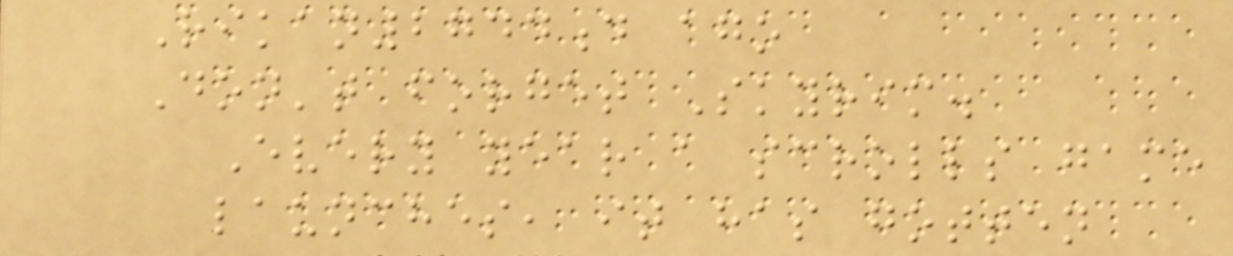Rikan2744d ago
Don't forget Skyrim.
Every year a scrolls game
launches, it has gotten
